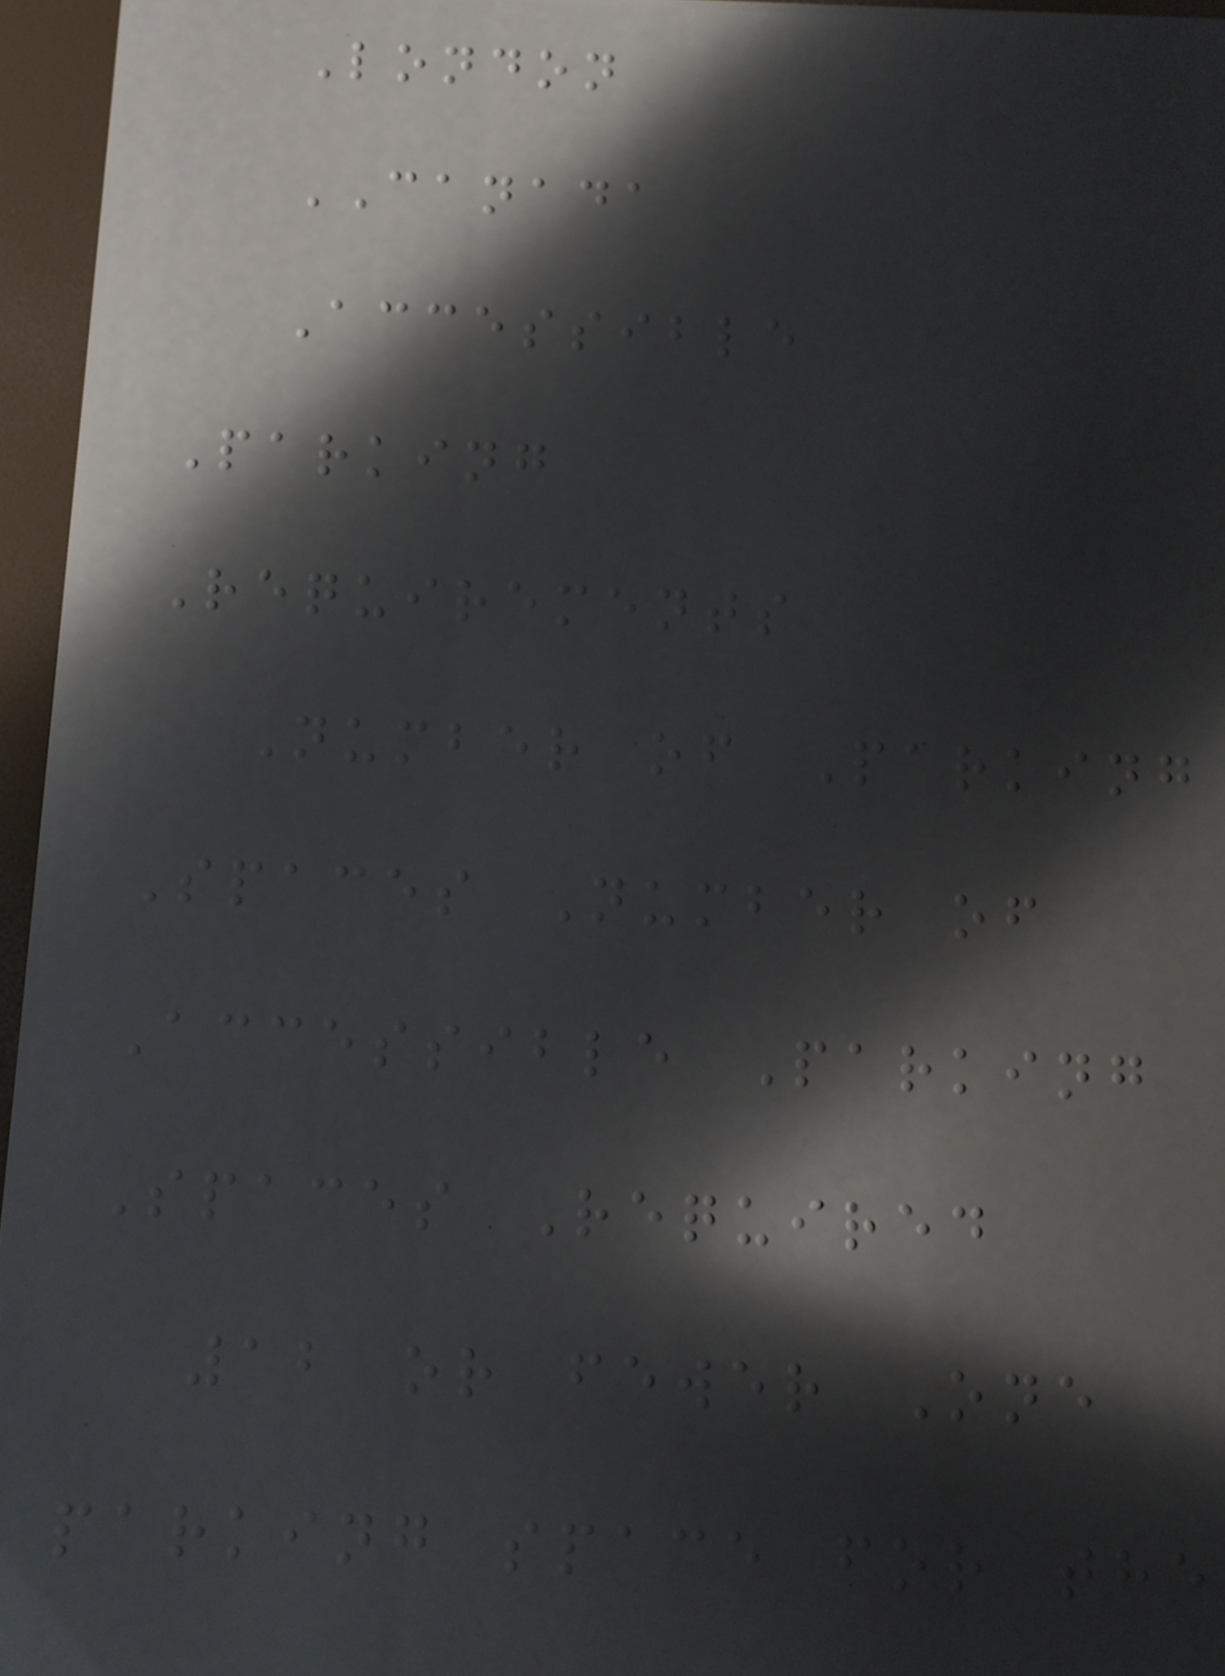London
CANADA
Accessible
Parking
Requirements
Number of Parking
Spaces Number of
Accessible Parking
Spaces Required
12 or fewer One
parking space for the
